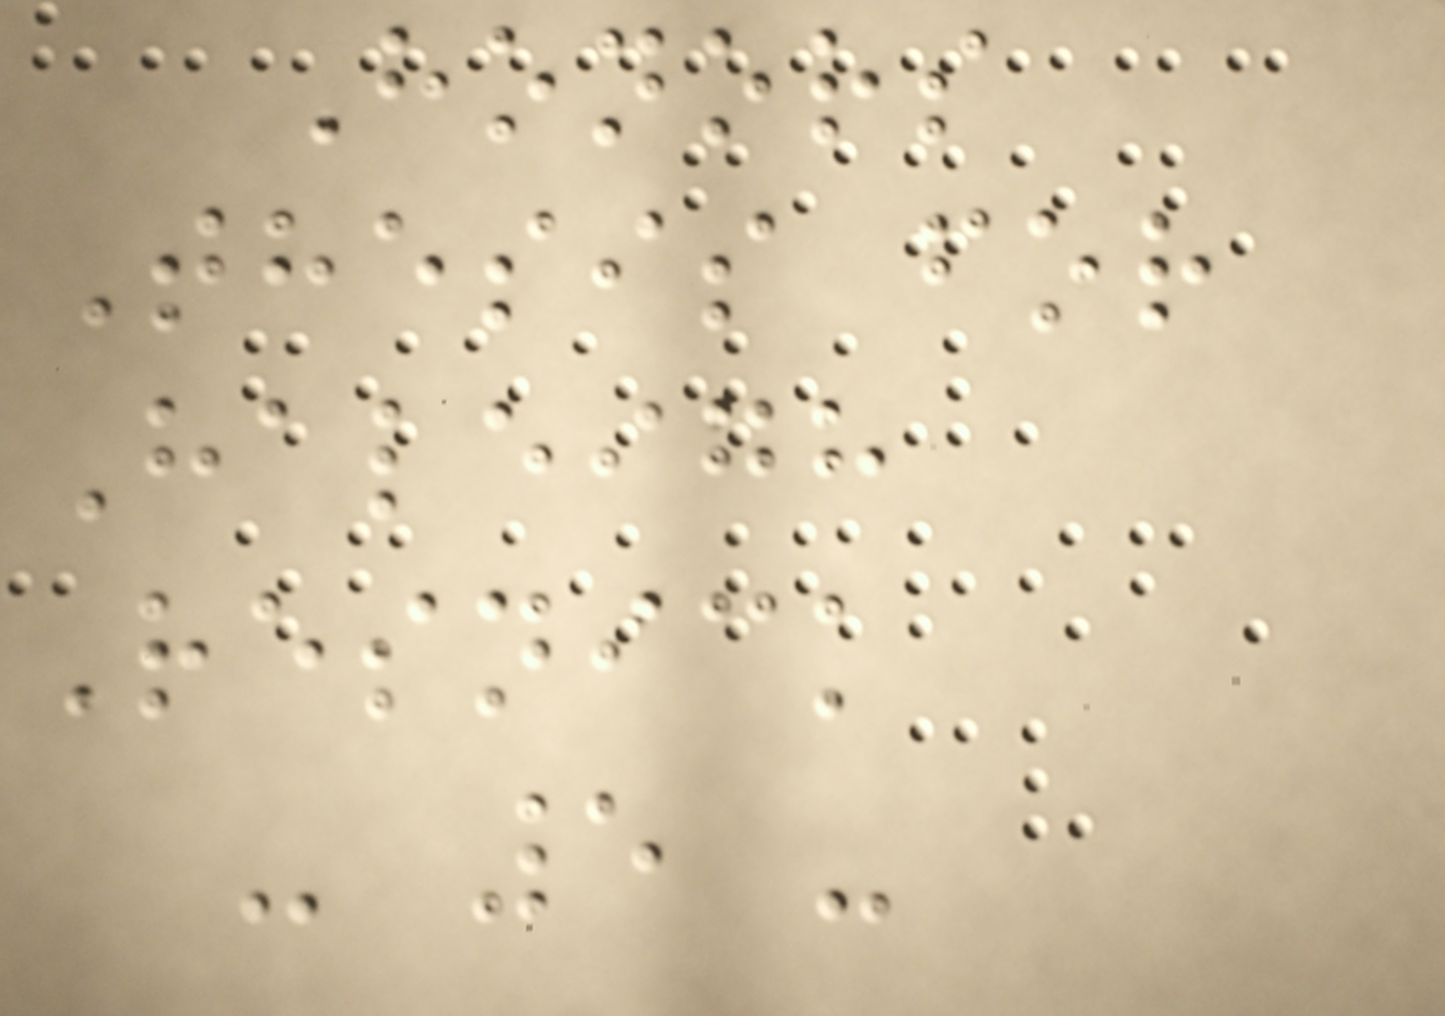Honors
Thesis for
Haleigh
Resnick
- 5 -
